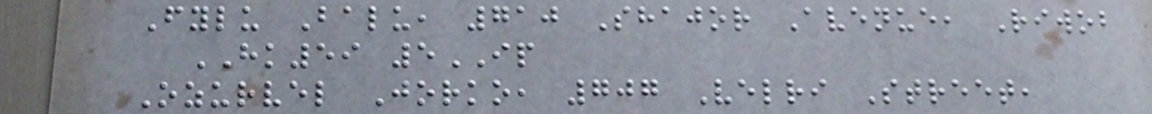Fylu Balu, 710 Shajor Avenue, Riwob
HK59 5IP
Ozurvel Jorko, 707 Velri Street,
